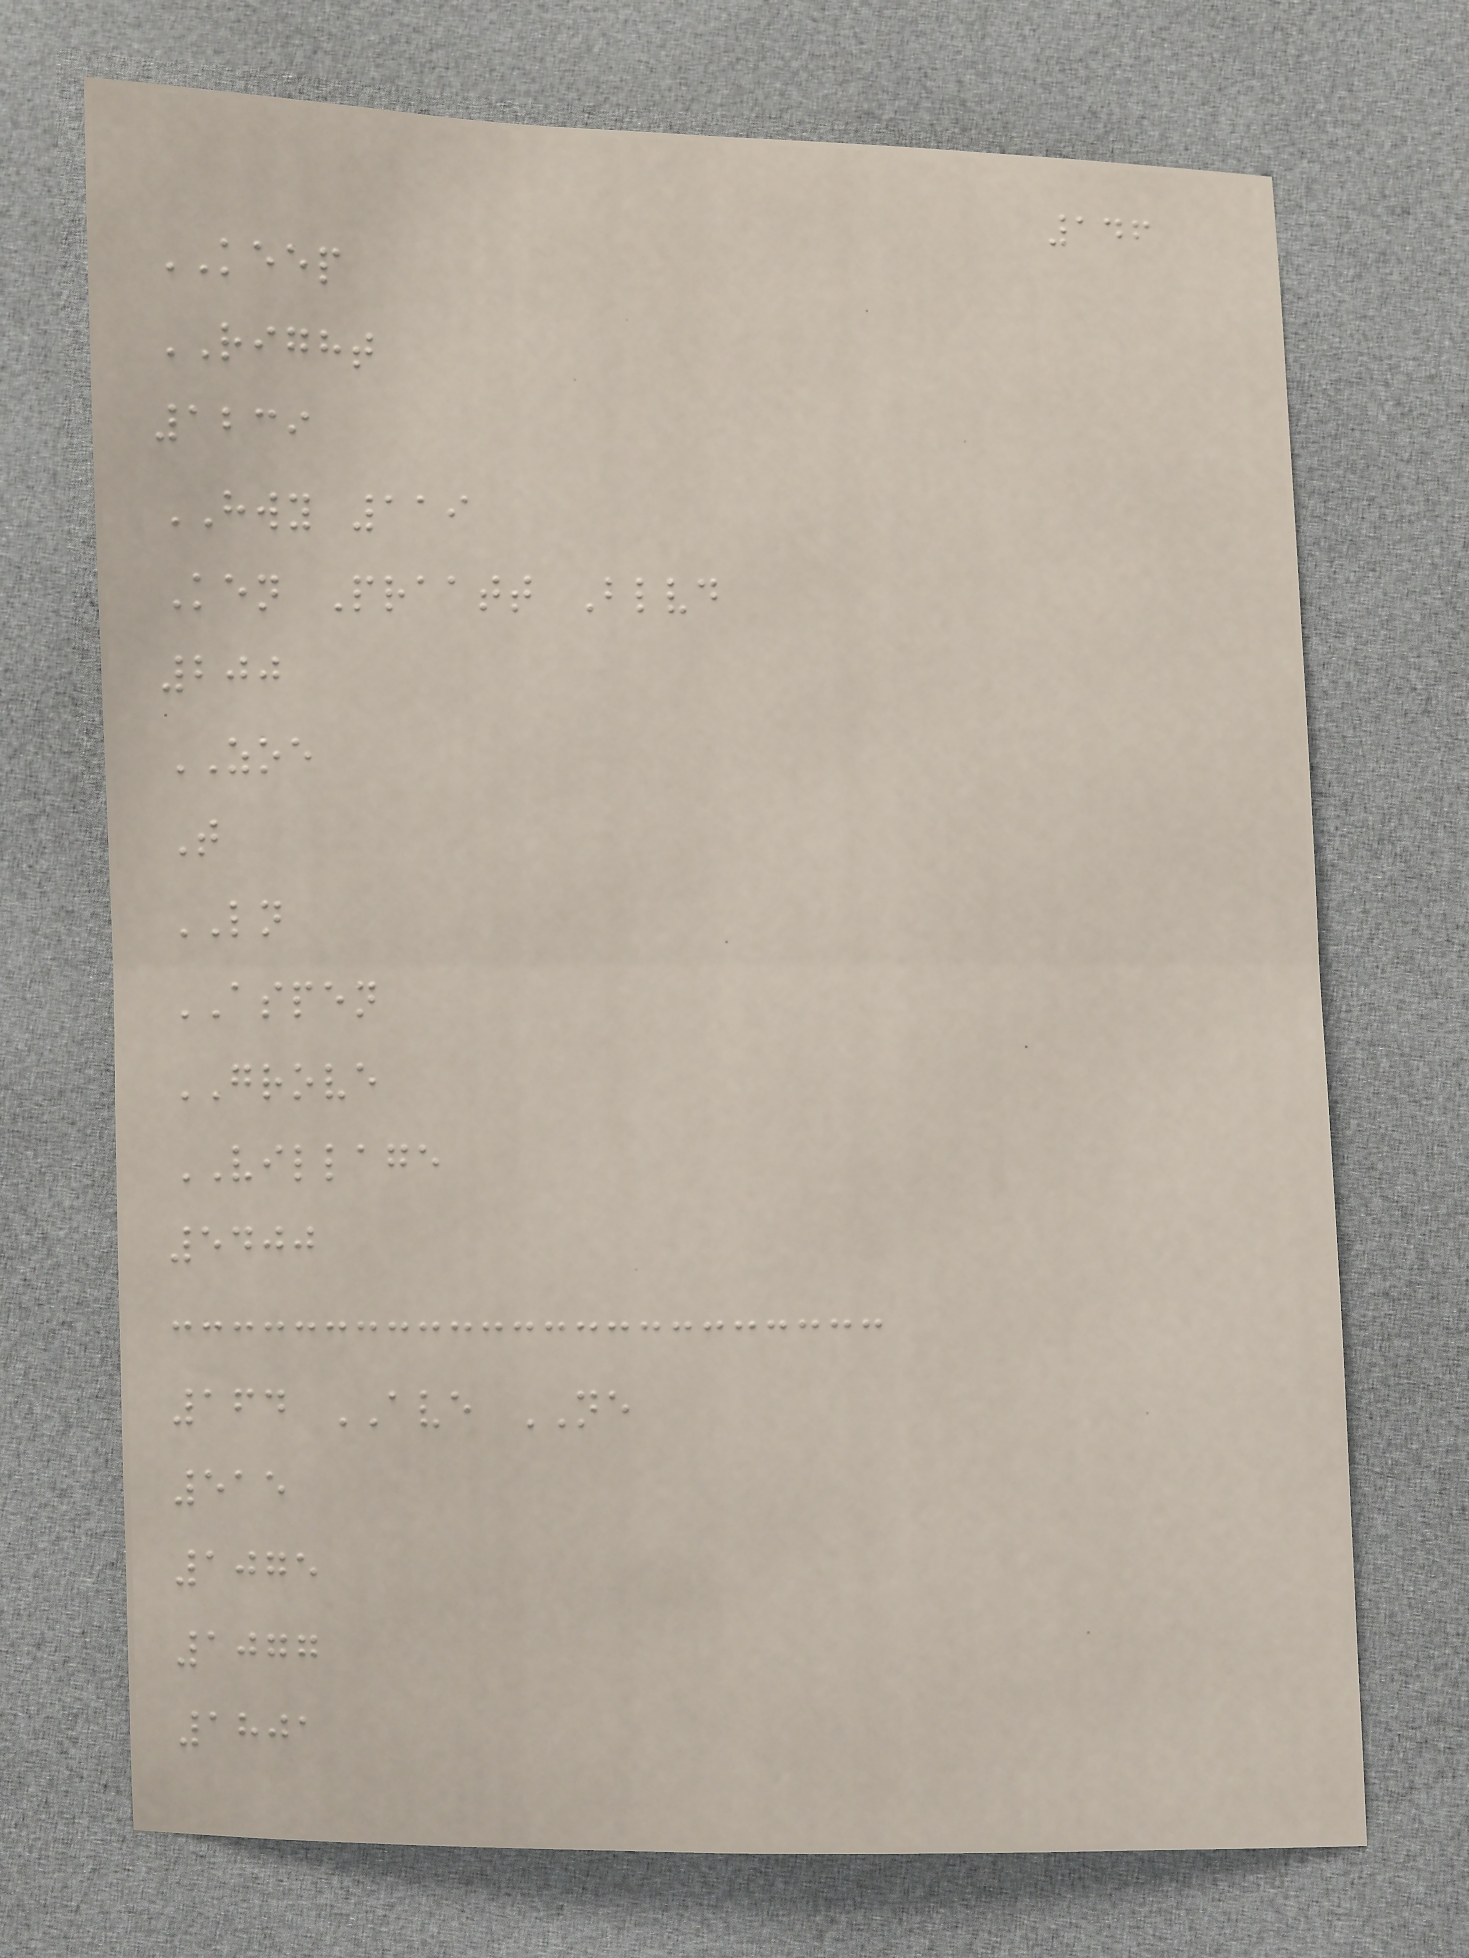146
KEEP
RIGHT
1239
HWY 119
Ken Praatt Blvd
200
ZOE
T
LN
ASPEN
GROVE
VILLAGE
5400
164 AVE NE
515
1075
1077
1801
